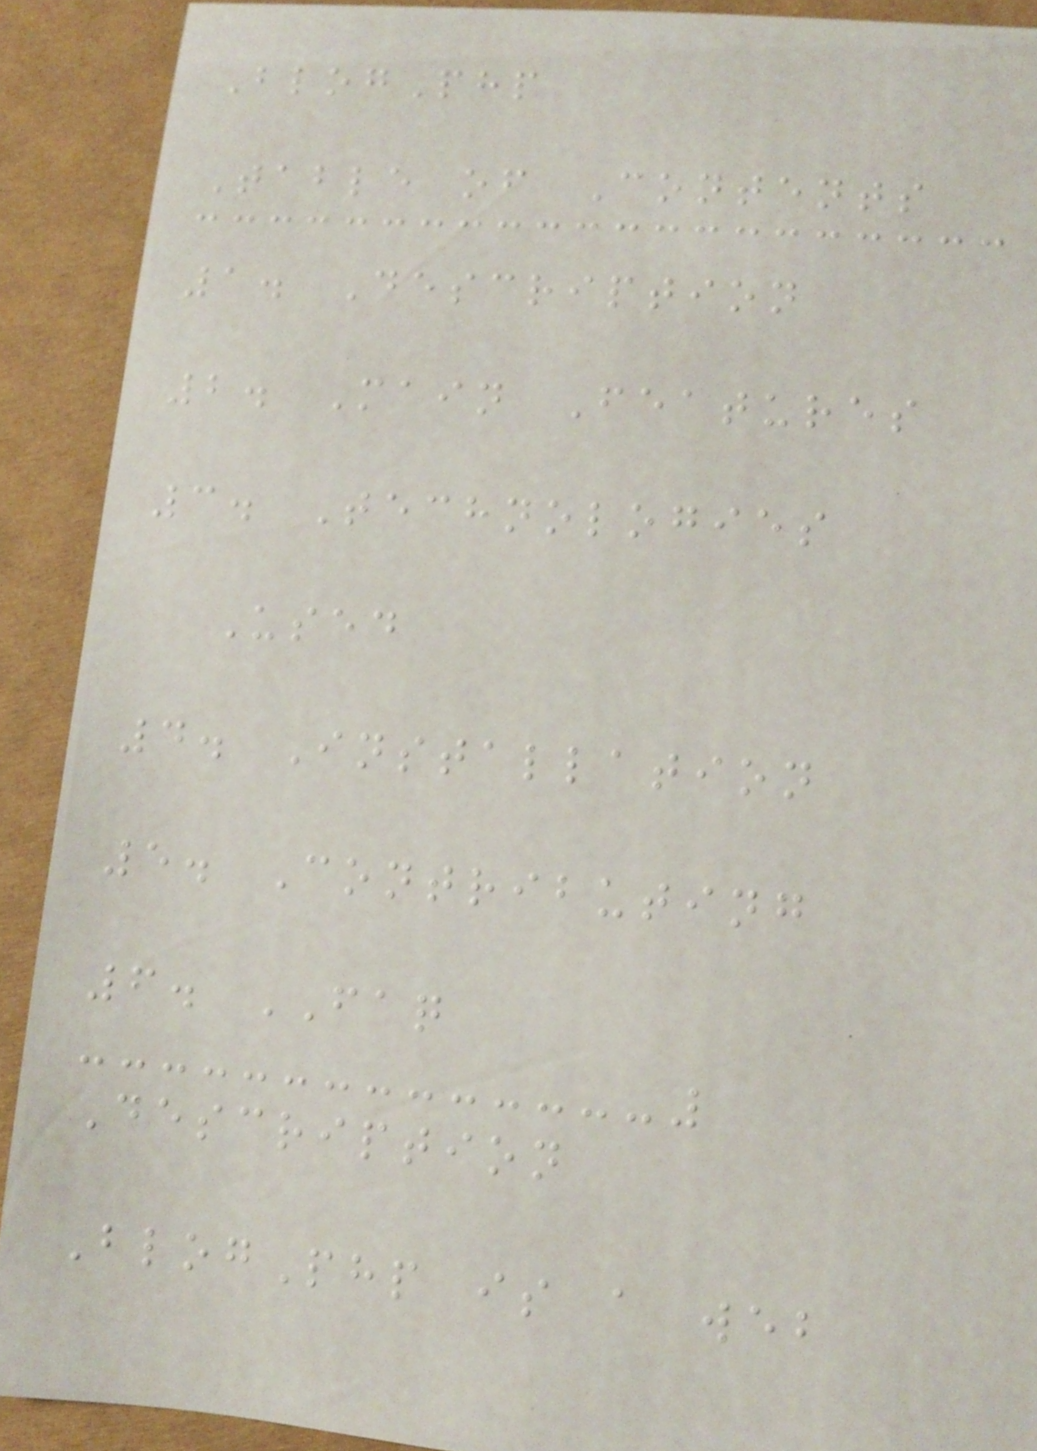BlogPhp
Table of Contents
1. Description
2. Main Features
3. Technologies
Used
4. Installation
5. Contributing
6. FAQ
Description
BlogPhp is a web
